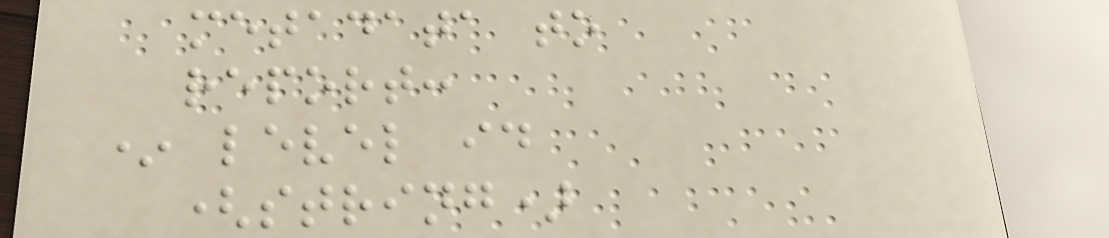metadata to
report:
* level id
(string)
